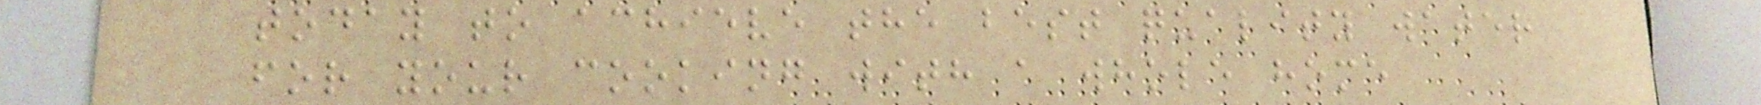today to achieve the best quality water
for your cooking with a whole home
